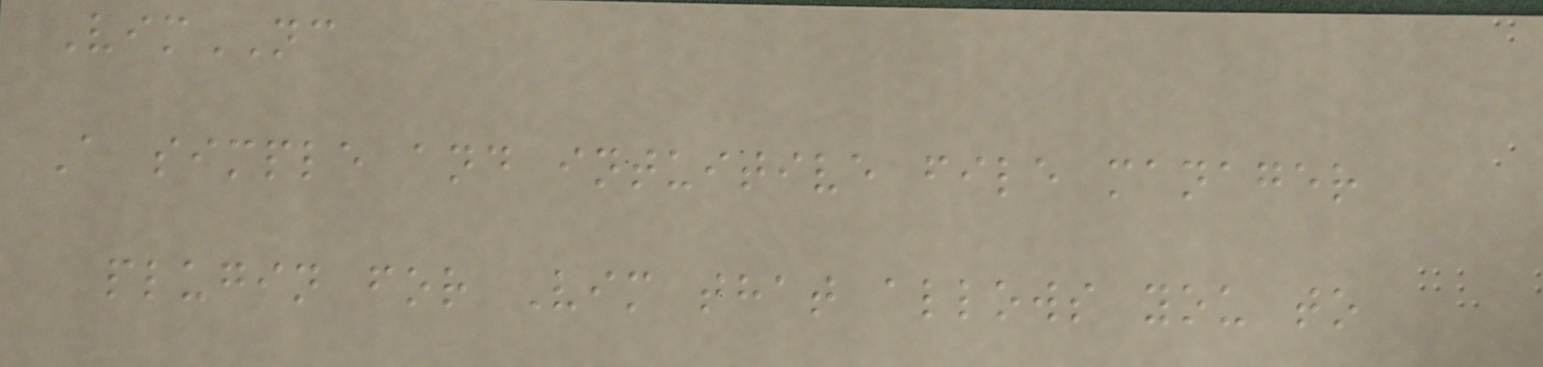VimNC
A simple and intuitive file manager
plugin for Vim that allows you to
